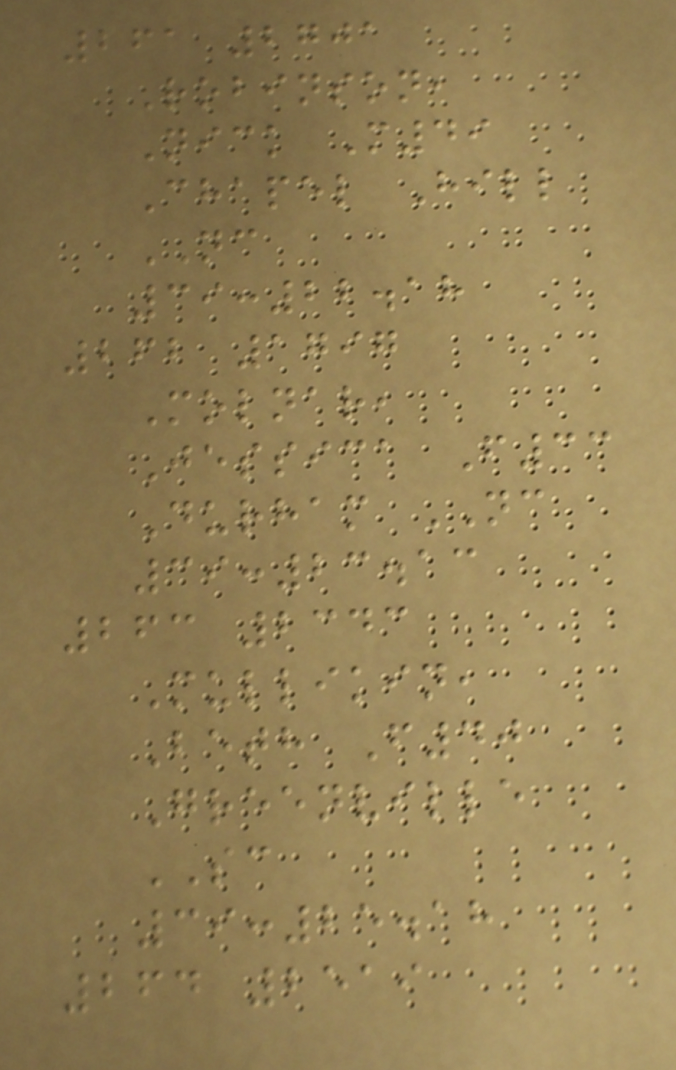261 2701
Robinson,
Nick M49
Chapel Hill
NC
39:22.18
262 1797
Molnar,
Jessica F33
Durham NC
39:23.13
263 2343
Mullikin,
Beth F40
Greenville
SC
39:25.18
264 2519
